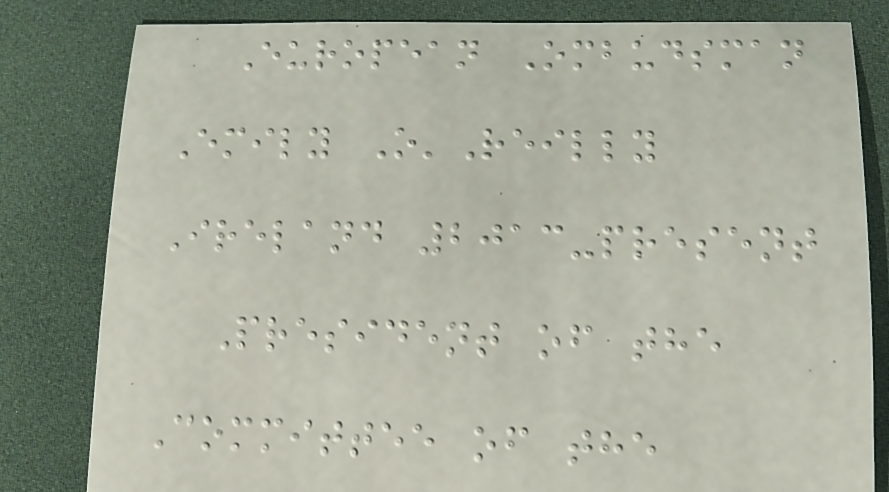European Ombudsman
Emily O'Reilly
Ireland 2013-present
President of the
Committee of the
